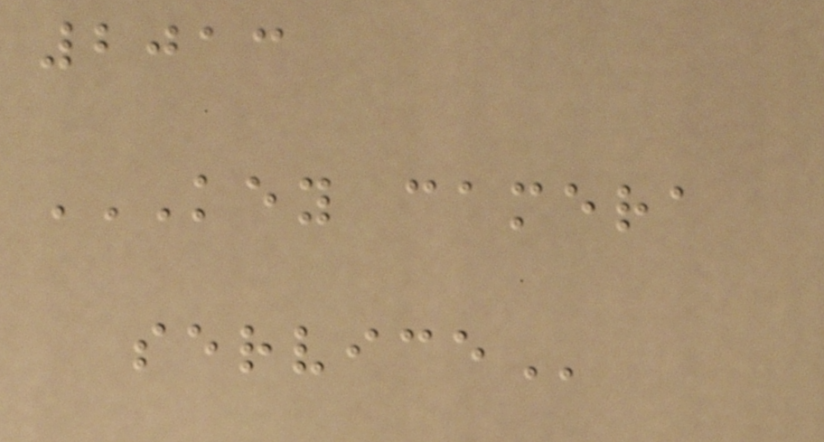2013
KEY CAMERA
SERVICE
